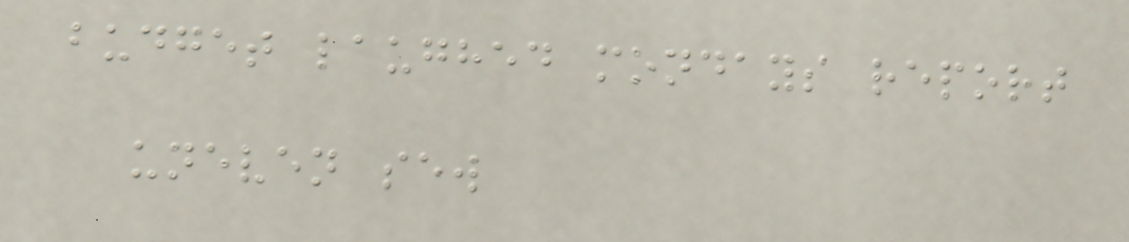budget laughed mondays report
uneven sew
